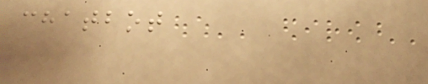chatbot
